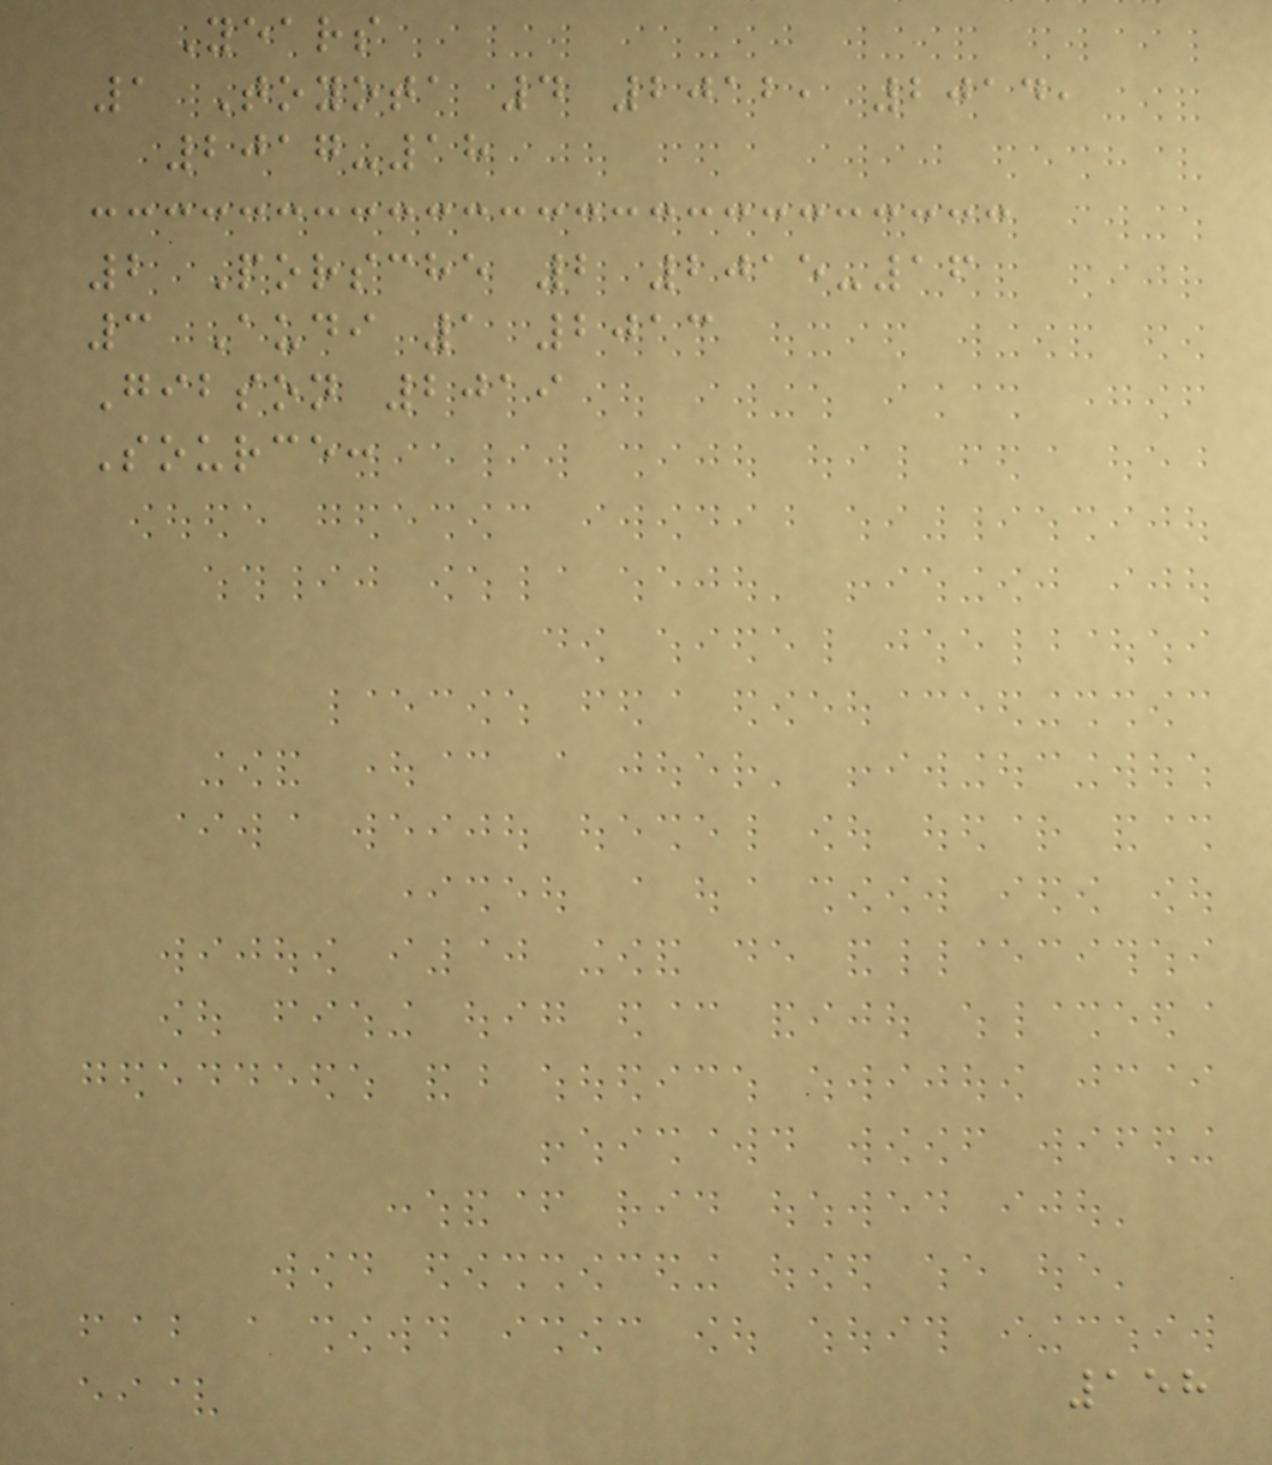Years
1 Toyota 4 2012, 2014,
2017-18
2 Porsche 2 2015-16
3 Audi 1 2013
Gibson 2019
Source:
158
